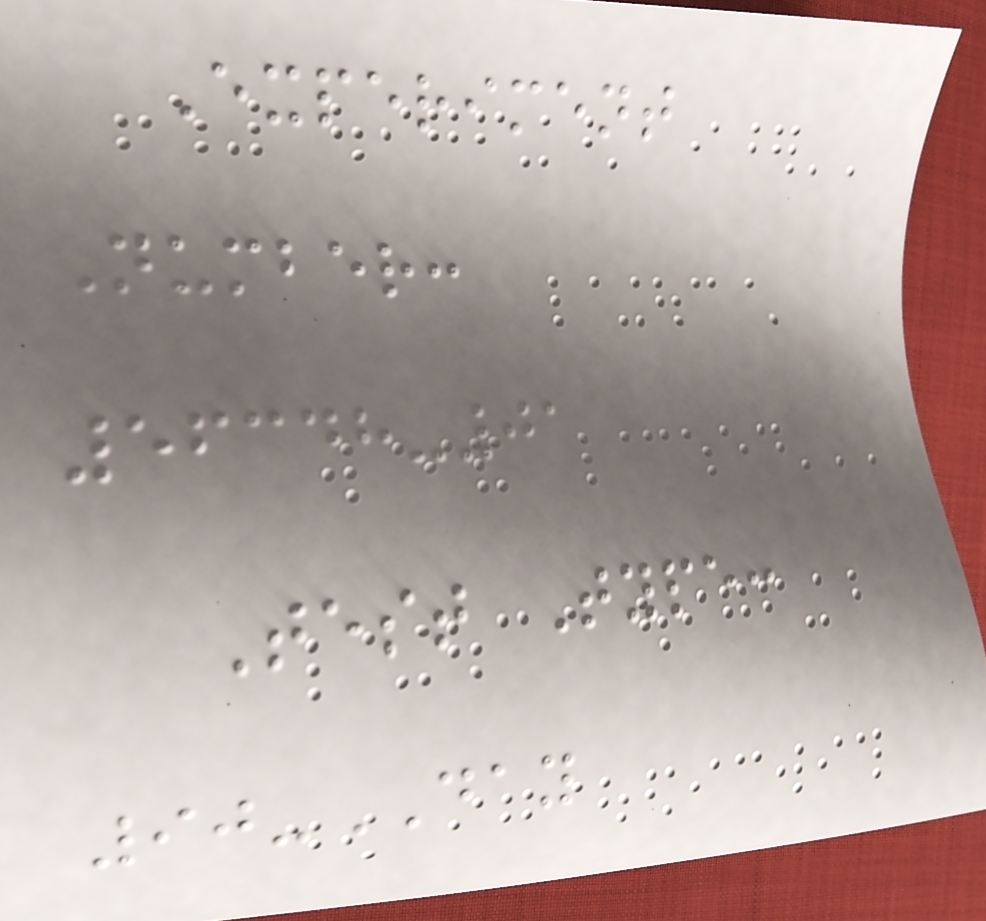Experiment
Number:
56348-01
Test Type:
90-DAY
